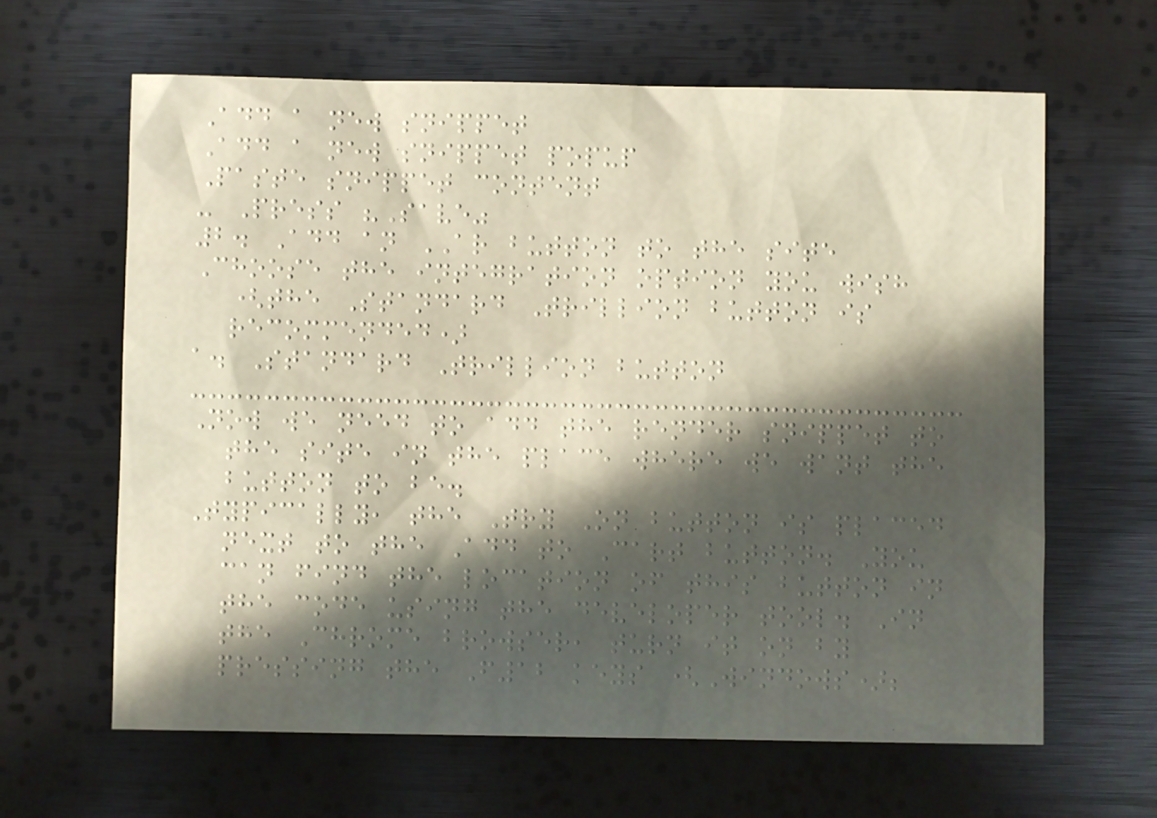Add a new snippet
Add a new snippet popup
Paste snippet content
- Press "Save"
2. Add an AR button to the site
Choose the integration option you wish
(the Standard Trillion button is
recommended)
a. Standard Trillion button
Now we need to add the render snippet to
the site in the place where we want the
button to be.
Typically, the Try On button is placed
next to the Add to Cart button. You
can find the location of this button in
the code using the developer tool. In
the Chrome browser, turn it on by
pressing the F12 keys (Windows);
